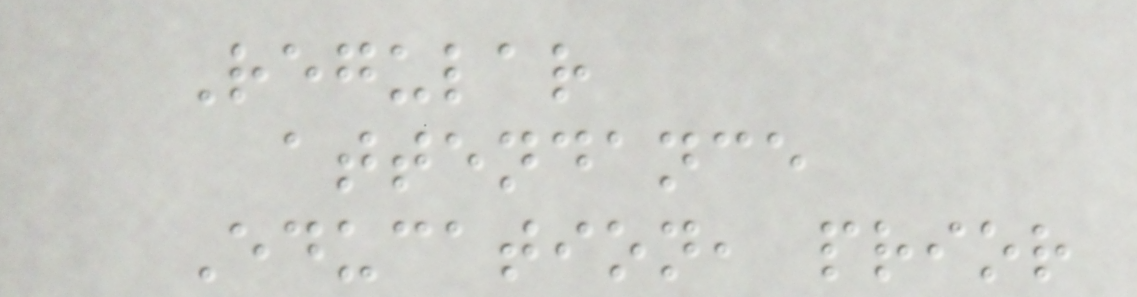Regular
attendance
Education, prior
